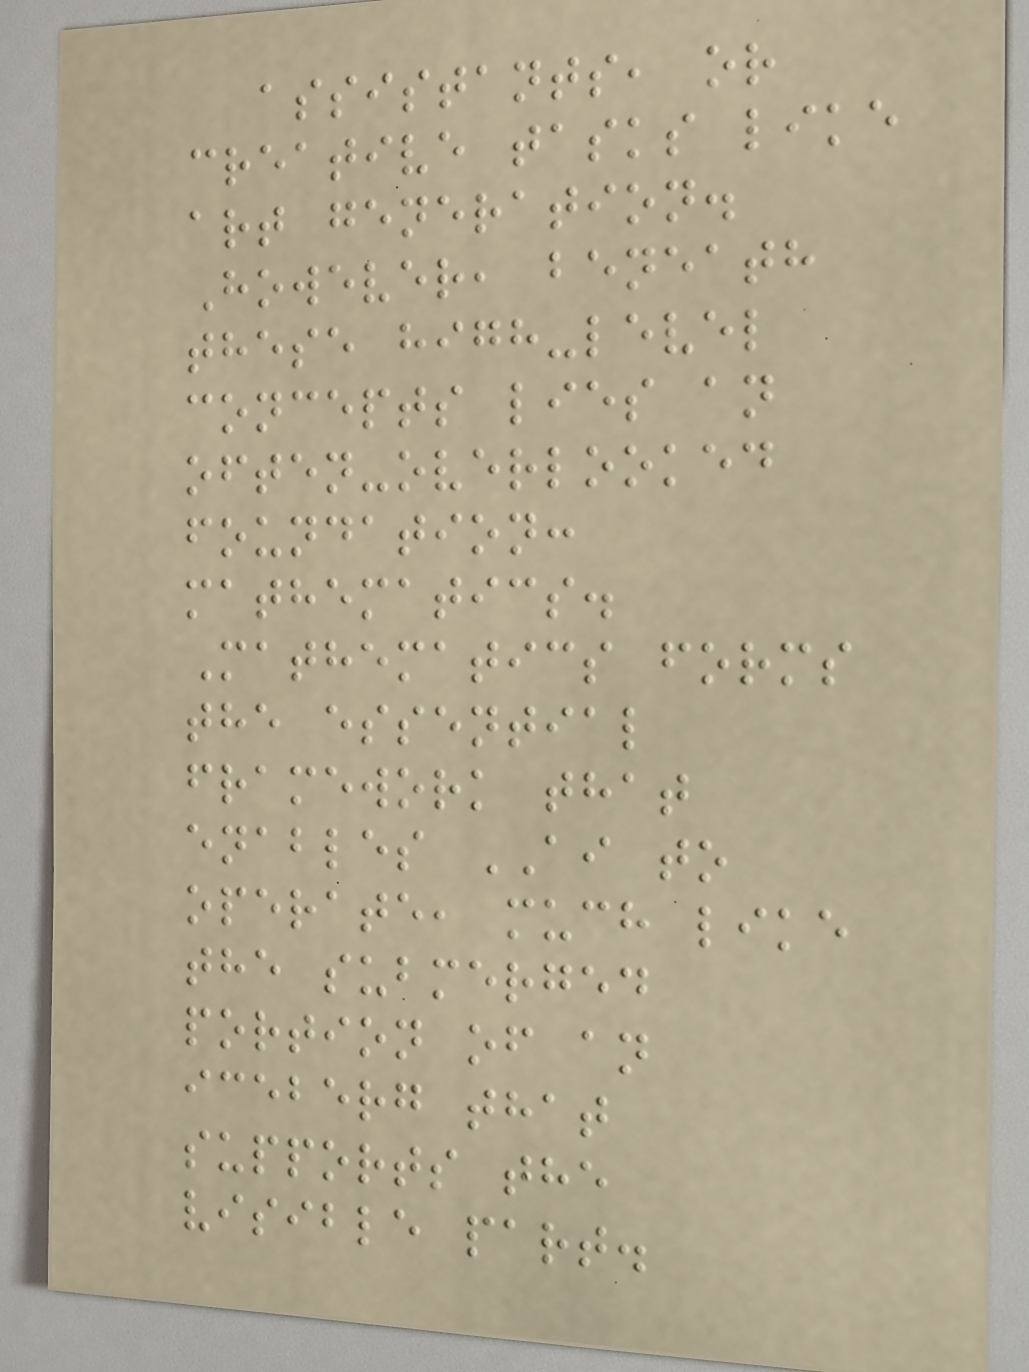assistants, or
creative tasks like
art generation.
However, beneath
these high-level
concepts lies an
often-overlooked
foundation:
mathematics.
Mathematics forms
the essential
framework that
enables AI to
operate, much like
the submerged
portion of an
iceberg that
supports the
visible part.
